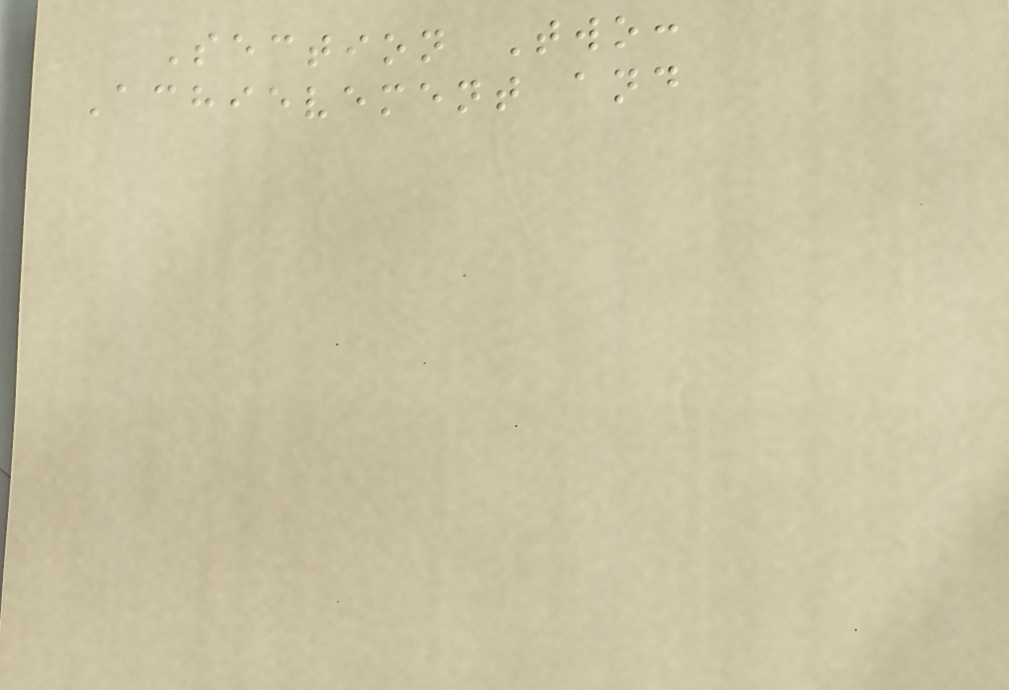Section Two:
Achievement and
